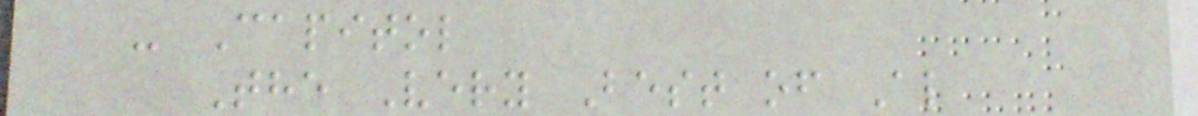- Capitol
The Very Best of Al
